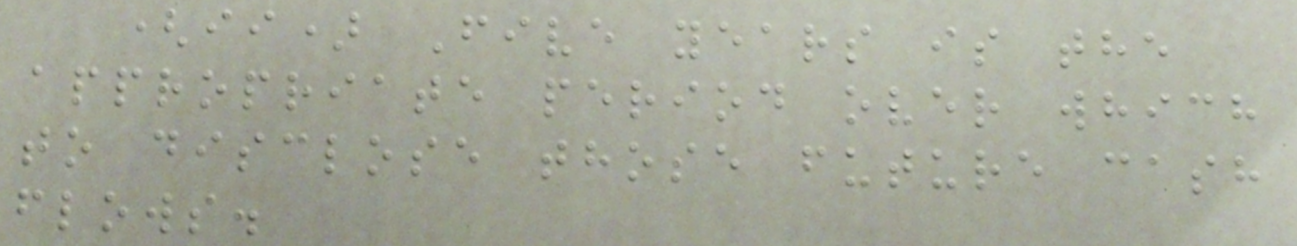(ii) Five years is the
appropriate period over which
to disclose those future cash
flows.
